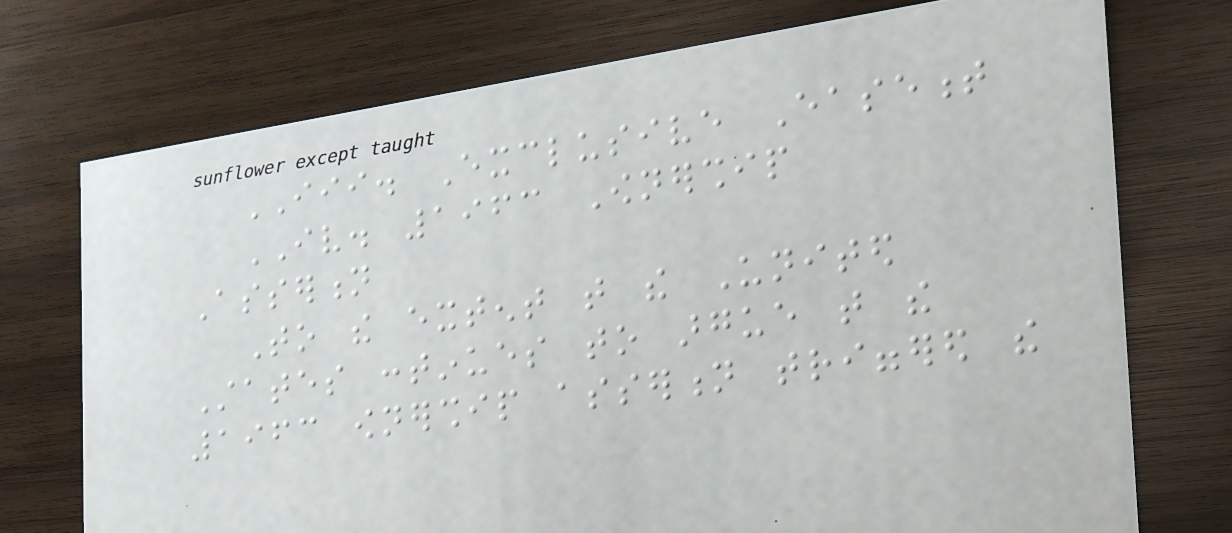III. Exclusive Easement
IV. 1963 Ownership
Assertion
To the extent that the United
States continues to argue that the
1963 ownership assertion triggered the
